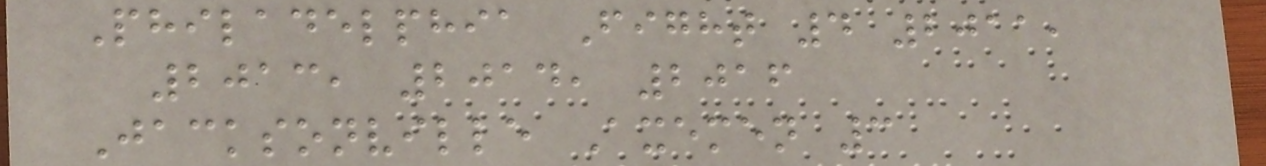Philadelphia Fight 4 2011,
2013, 2014, 2016
Jacksonville Axemen 3
